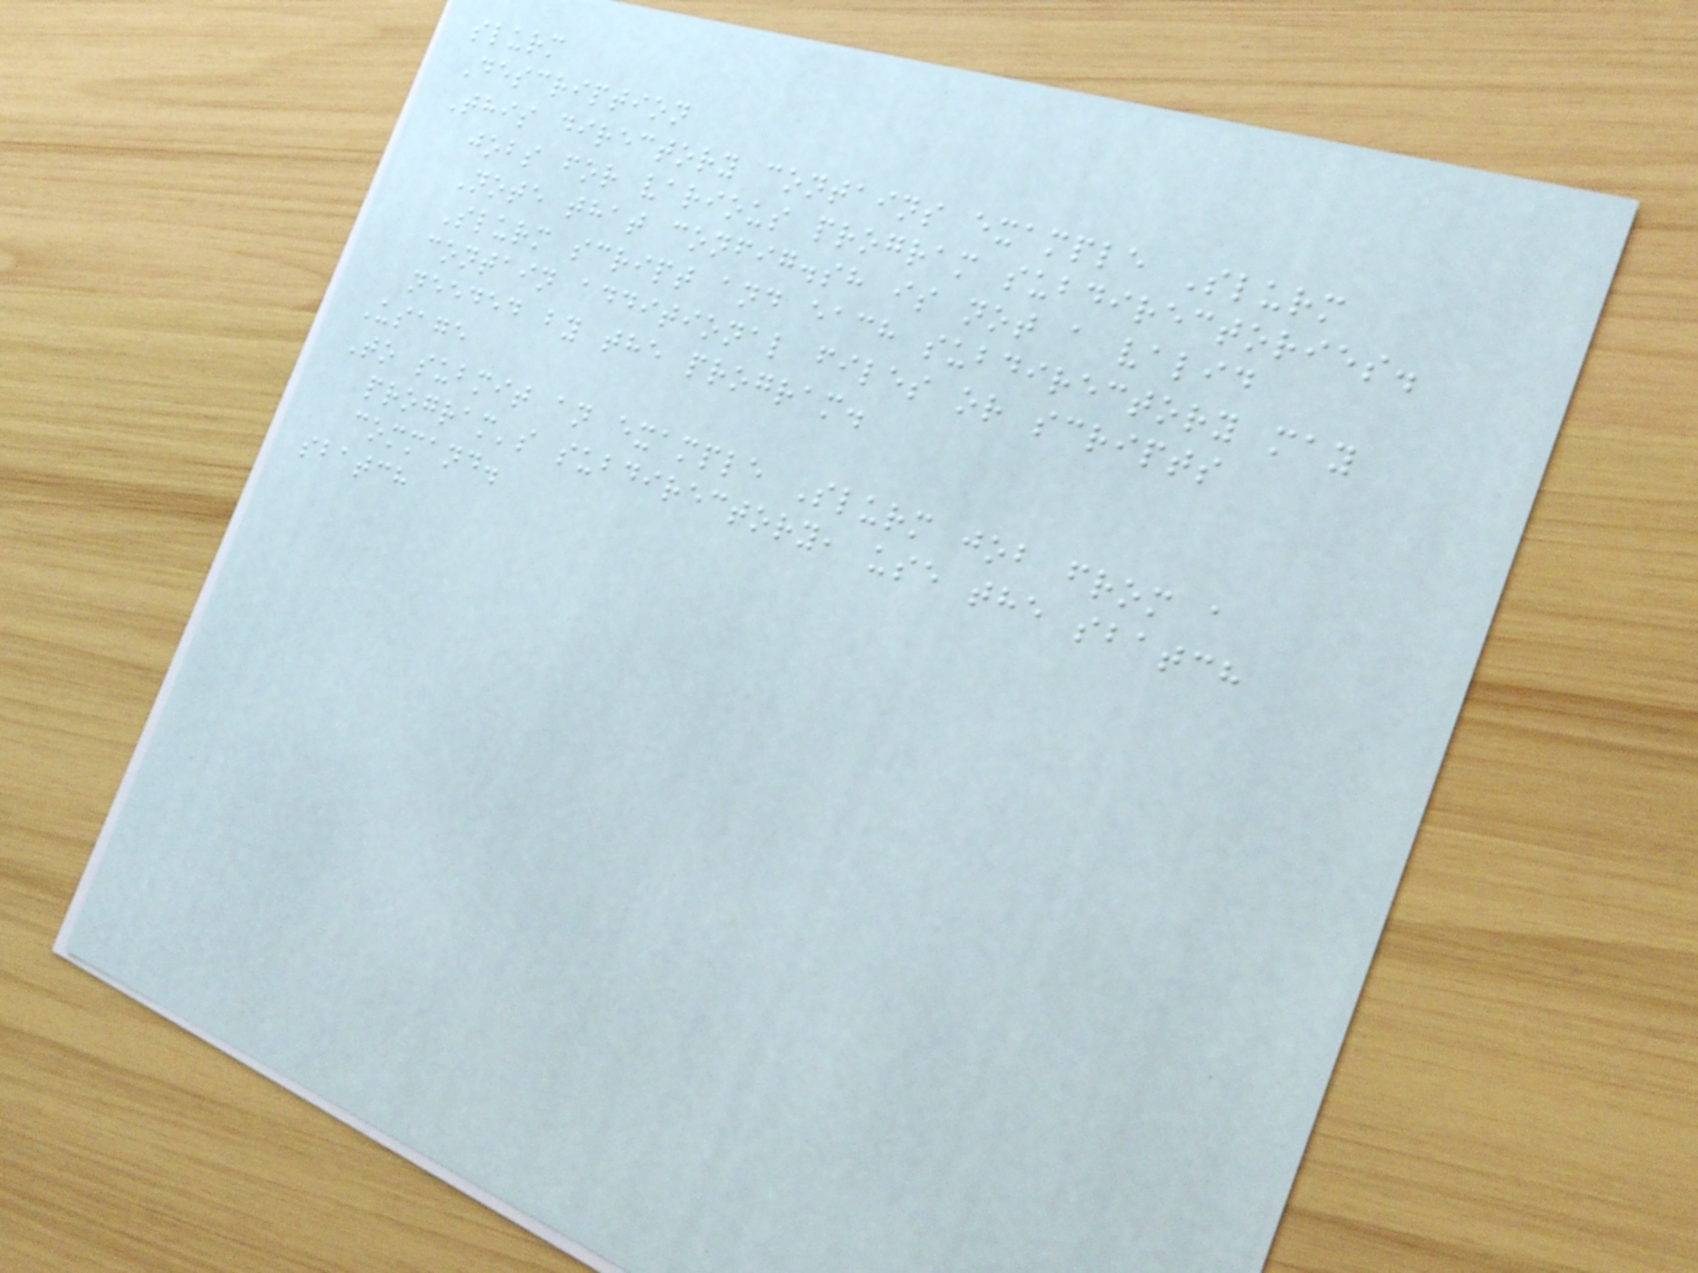slurm
Description
This directory contains example Slurm
jobs for various program subdirectories.
Note that config.sh is not a valid
Slurm script and each subdirectory may
contain additional files or scripts
needed by the program.
Usage
To submit an example Slurm job from a
program's subdirectory, use the sbatch
command.
sbatch
